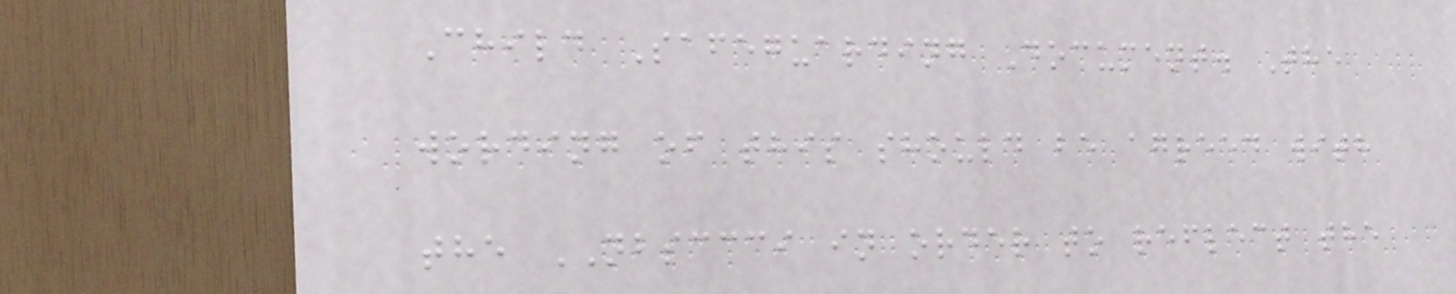Child Safeguarding Document. The
wording of this should be agreed with
the NBSCCCI in order to reflect the
